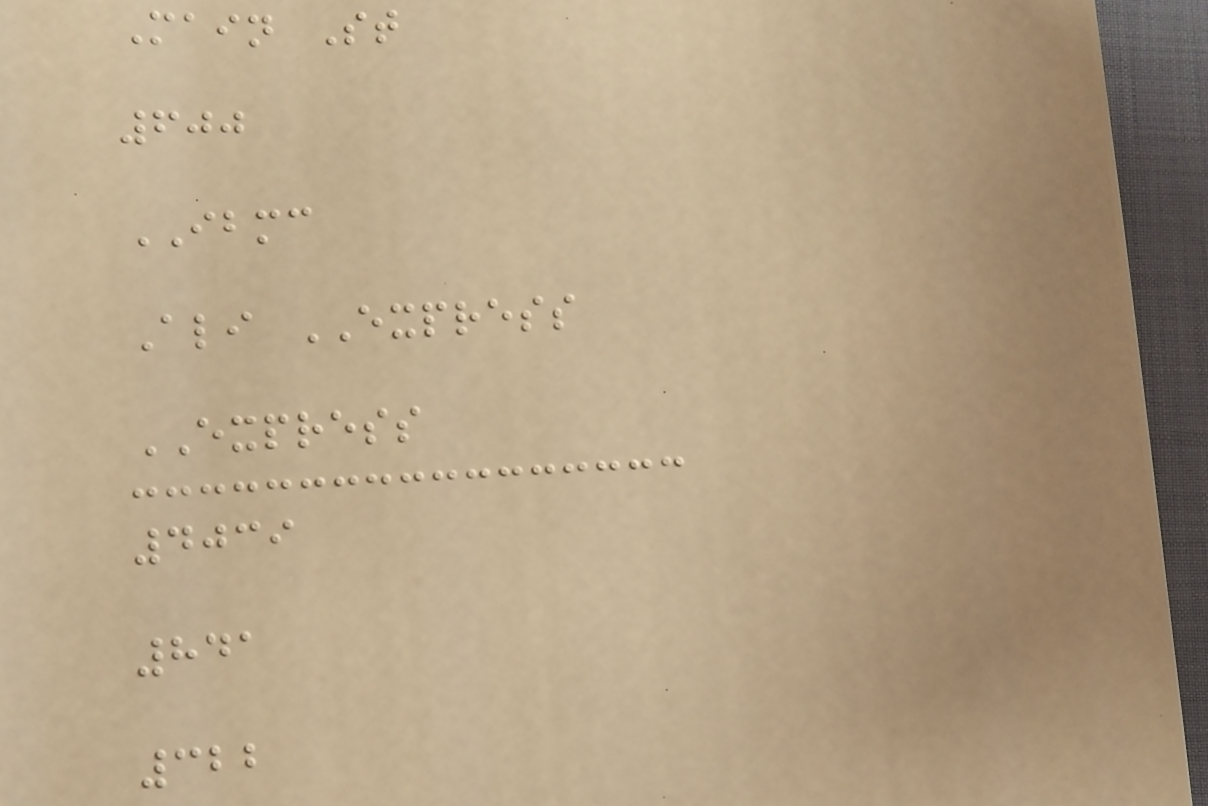Main St
600
IBMC
Ali EXPRESS
EXPRESS
4039
841
322
